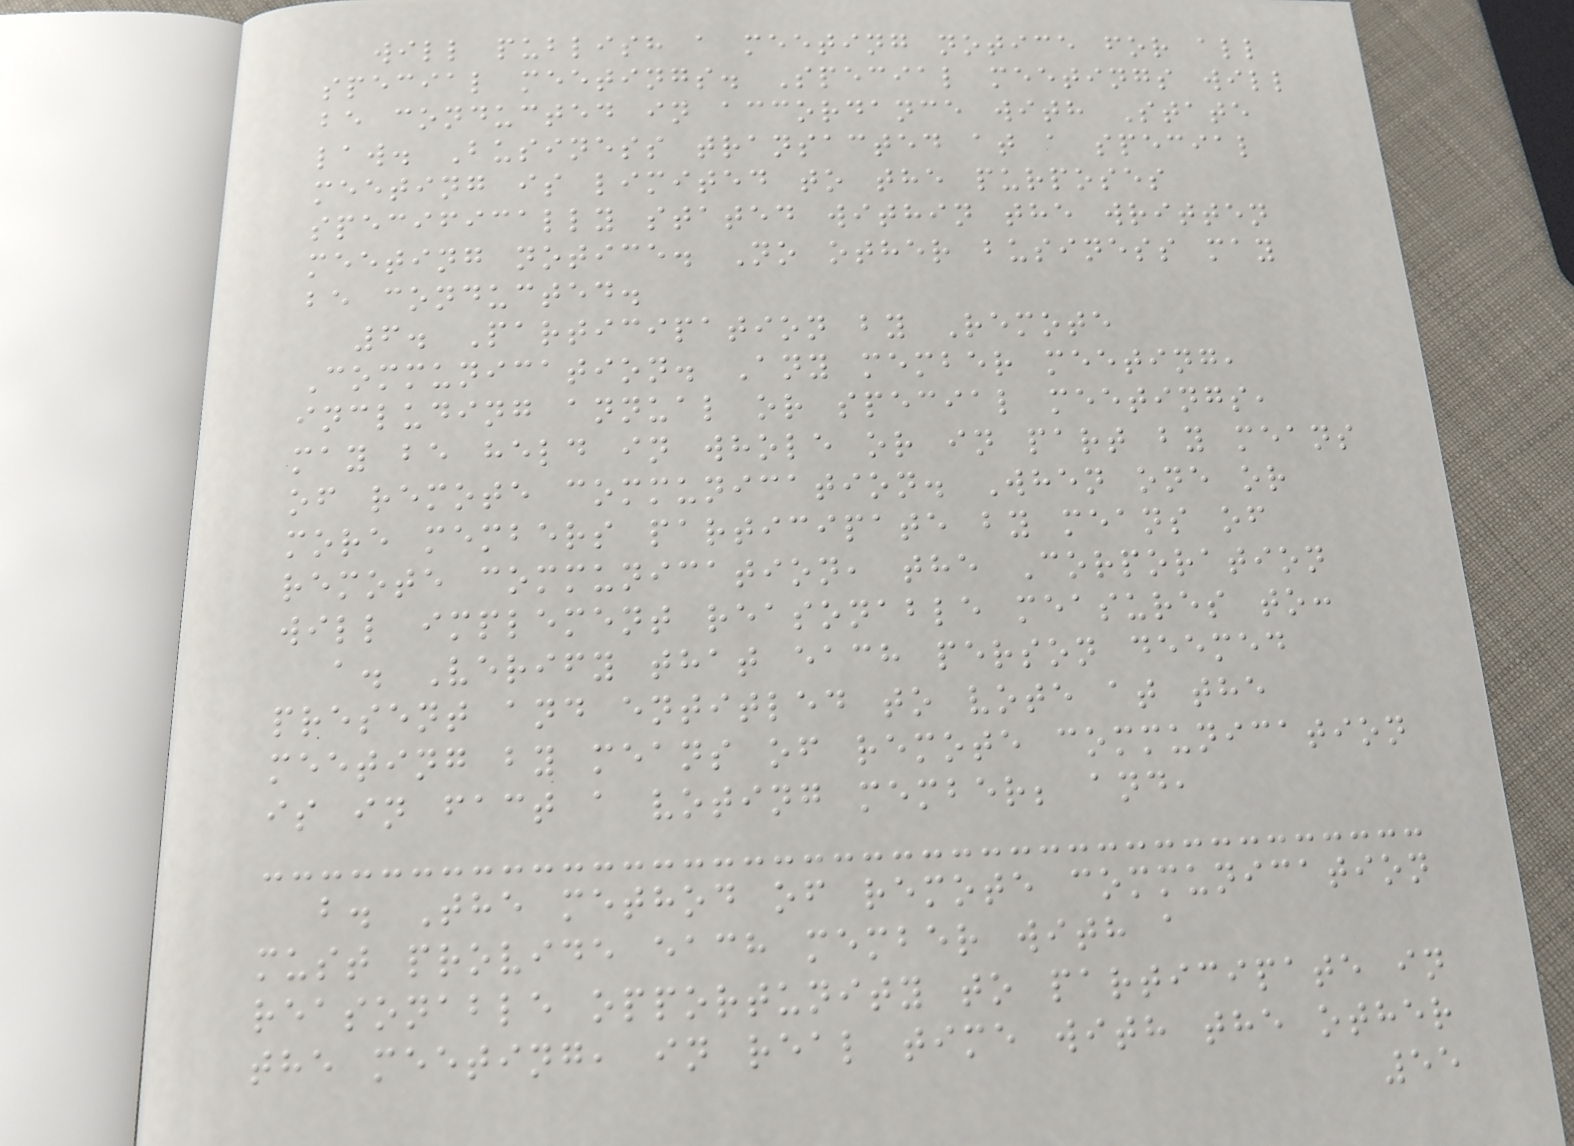will publish a meeting notice for all
special meetings. Special meetings will
be conducted in accordance with State
law. Business transacted at a special
meeting is limited to the purposes
specifically stated within the written
meeting notice. No other business may
be conducted.
6. Participation by Remote
Communication. Any member meeting,
including annual or special meetings,
may be held in whole or in part by means
of remote communication. When one or
more members participate by means of
remote communication, the Corporation
will implement reasonable measures to:
a. Verify that each person deemed
present and entitled to vote at the
meeting by means of remote communication
is in fact a voting member; and,
b. The method of remote communication
must provide each member with a
reasonable opportunity to participate in
the meeting, in real time with the other
55
